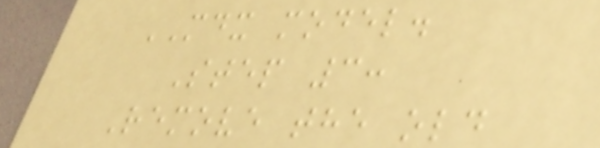MDX model.
Step 3:
Remove the old
